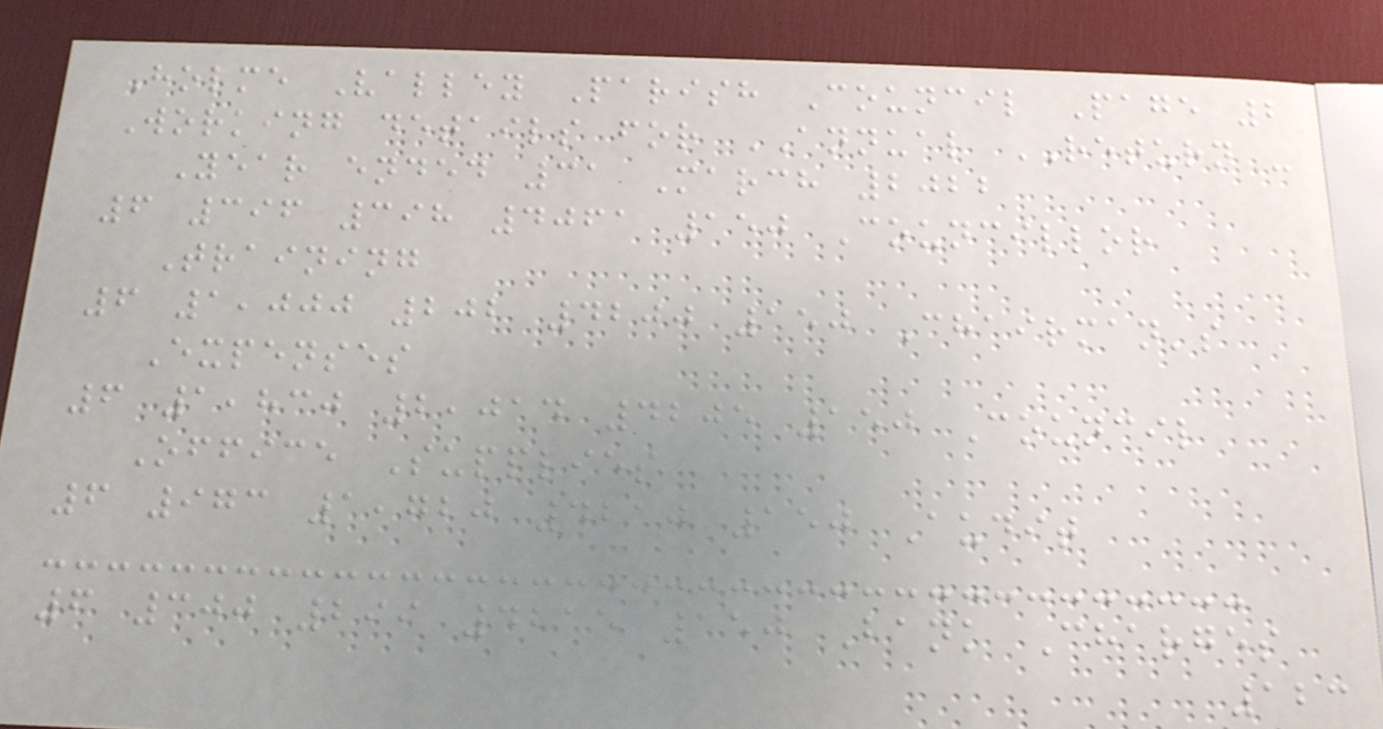Holme Valley Parish Council Page 2
Working details for ANNUAL RETURN -
Year ended 31 March 2022
6 396 398 4061 150 Councillor
Training
6 1,000 202 4200 150 Chairman's
Expenses
6 1,830 2,014 4205 150 Council
Office Supplies
6 973 1,720 4210 150 Audit
6 300 299 4215 150 Bank Charges
123
